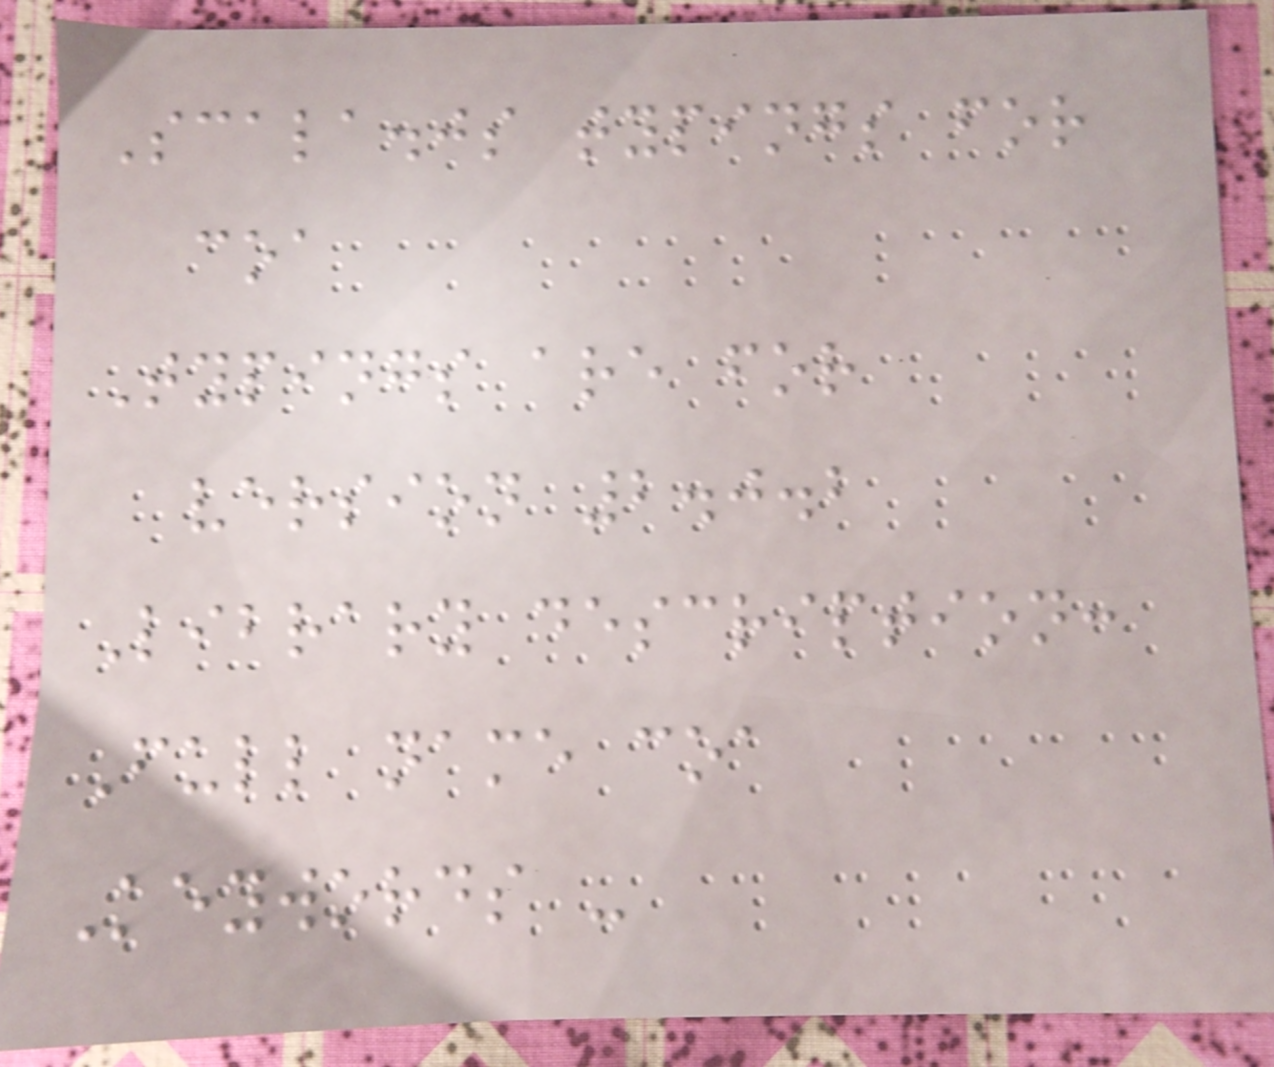Scala.js typings for
coa
Typings are for
version 2.0.2
Library description:
Full name coa
Keywords -
